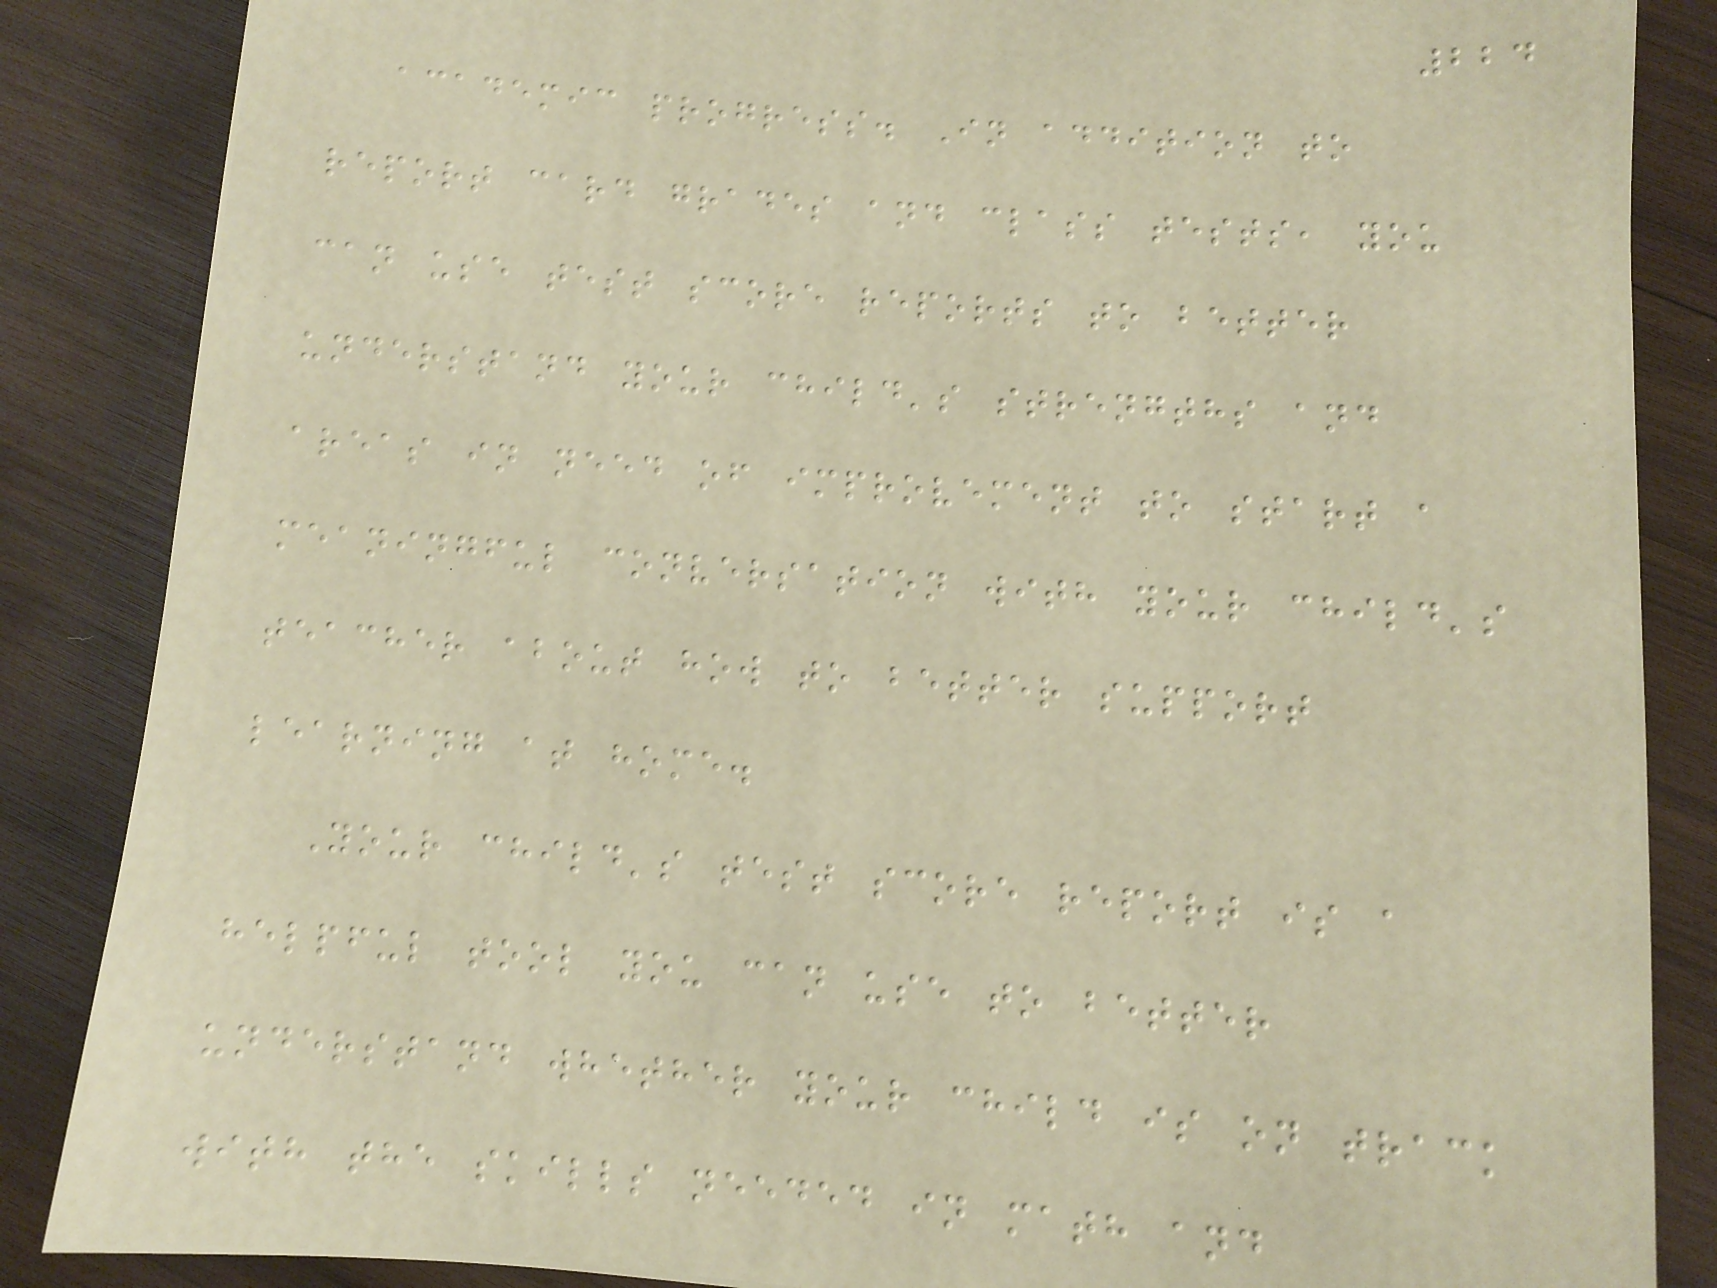224
academic progress. In addition to
report card grades and class tests, you
can use test score reports to better
understand your child's strengths and
areas in need of improvement to start a
meaningful conversation with your child's
teacher about how to better support
learning at home.
Your child's test score report is a
helpful tool you can use to better
understand whether your child is on track
with the skills needed in math and
